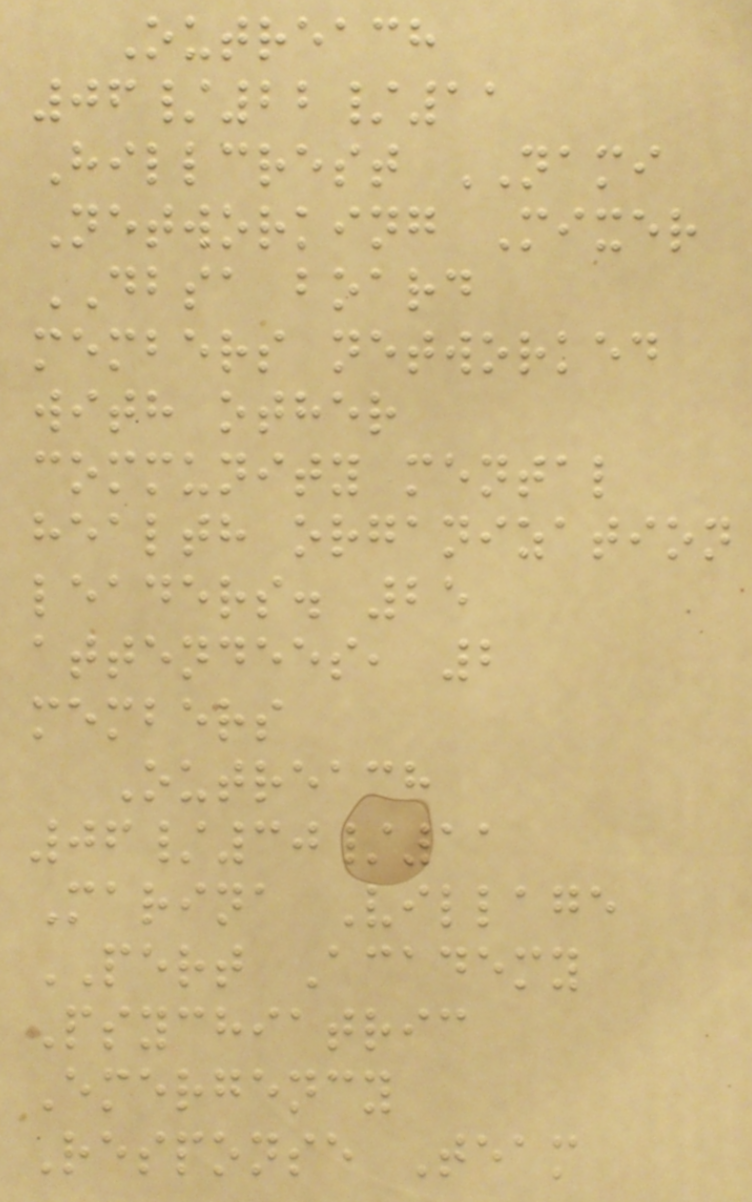Outreach
06/22/11
Hillcrest NAMI
Networking Mixer
DBSA board
members networked
with other
community mental
health organization
leaders. 25
attendees, 2
members
Outreach
06/30/11
Marina Village
PERT Academy
Psychiatric
Emergency
Response Team
